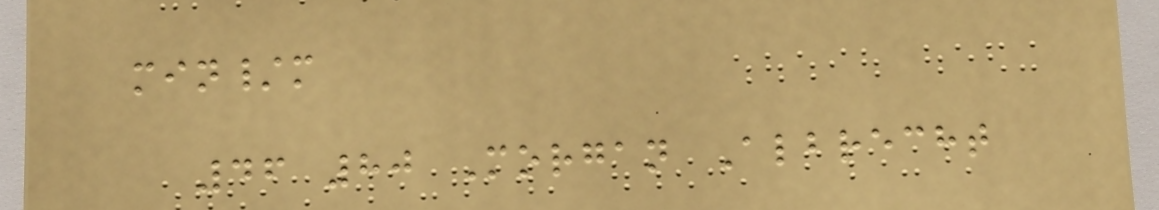min/m
46 80 Morgan Albrecht
